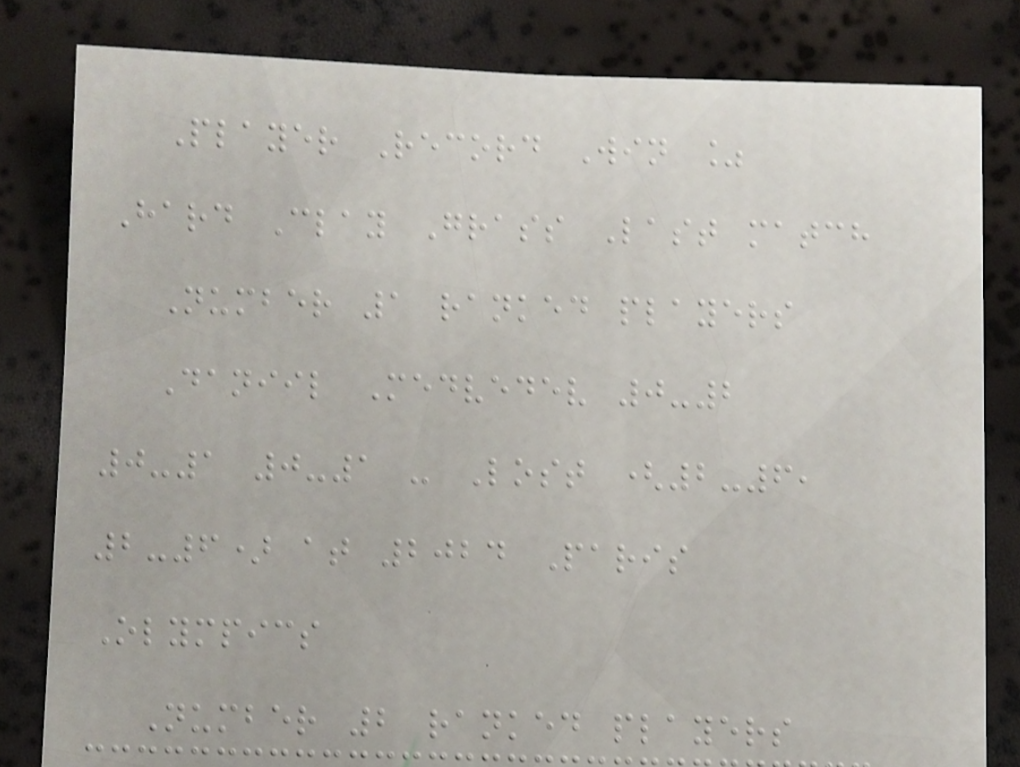Player Record Win %
Hard Clay Grass Last match
Number 1 ranked players
Daniil Medvedev 0-2
0-1 0-1 - Lost (2-6,
2-6) at 2024 Paris
Olympics
Number 2 ranked players
